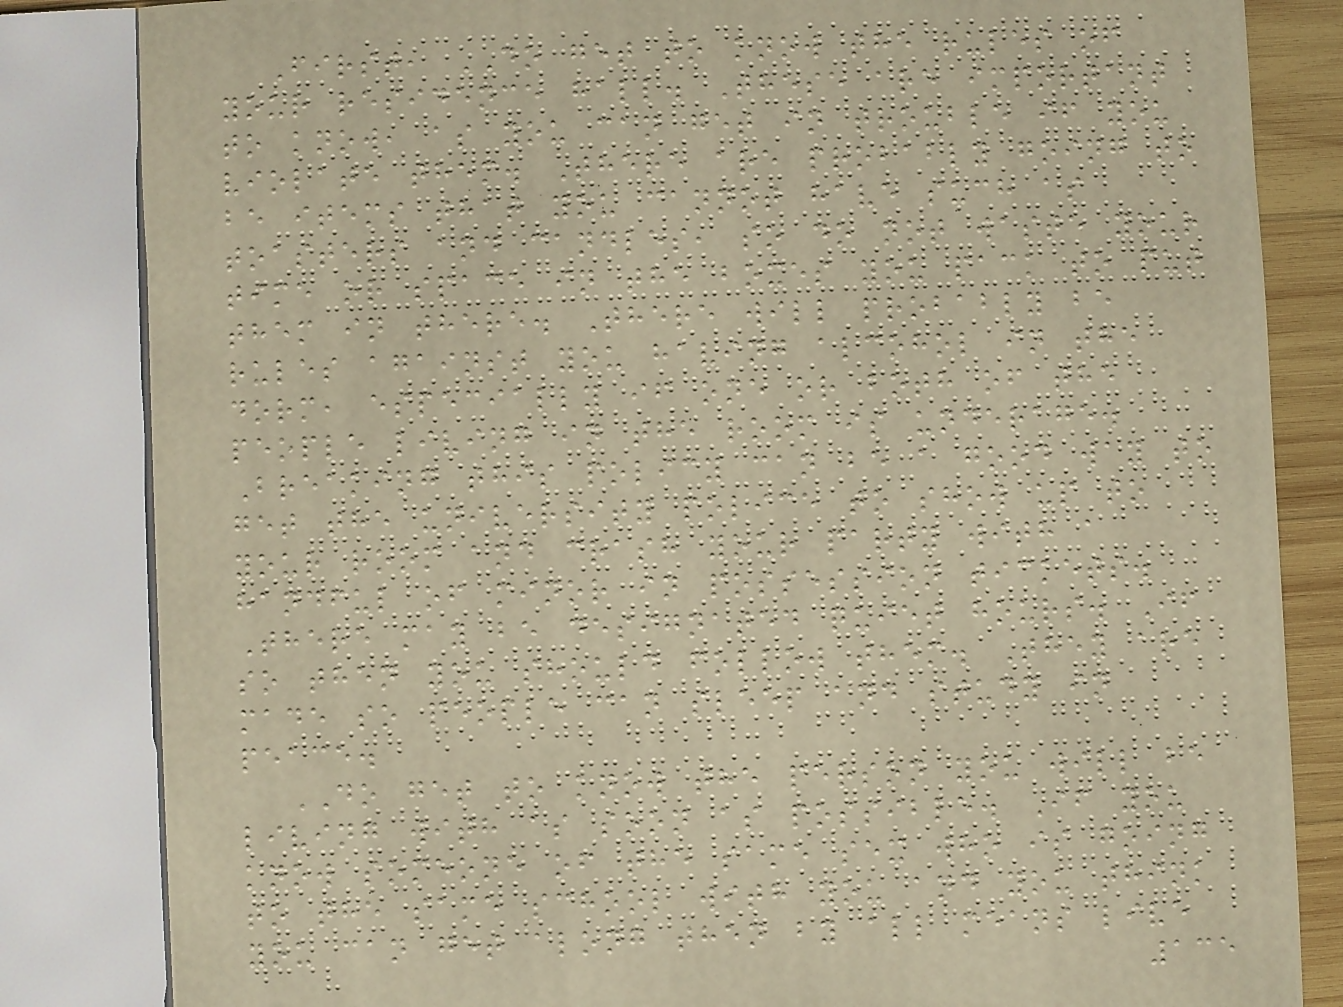First, DO get to know the rules of
your residence hall. These are important
to know, as you can get in trouble if you
violate them. There are probably going to
be items that you cannot have such as
toasters and candles, so do not waste your
time or space in the boxes you pack to put
them in there. There will probably be
rules against you having alcohol in the
dorm, especially if one or both of the
people living in the room is underage.
Breaking this policy can be a good way to
get the university police to show up to
your room and crash your party with a
handful of minor in possession tickets.
There may be designated quiet hours. If
so then you should follow them. They are
made so people can sleep and study in
peace.
DO get to know the person you will be
living with as soon as possible. If you
know someone of the same sex who is going
to the same school with you and you think
you can get along then by all means live
135
